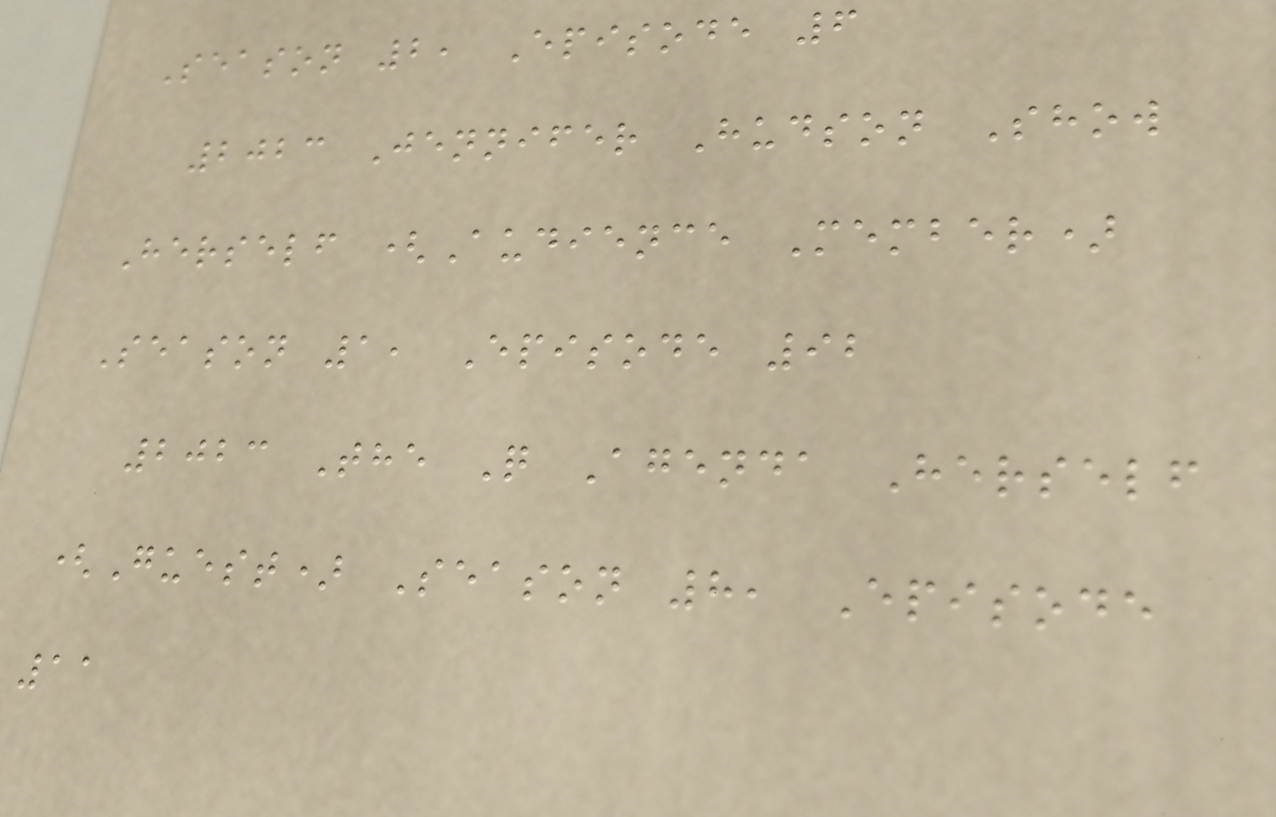Season 2, Episode 6
2023 Jennifer Hudson Show
Herself (Audience Member)
Season 1, Episode 92
2023 The Q Agenda Herself
(Guest) Season 8, Episode
11
